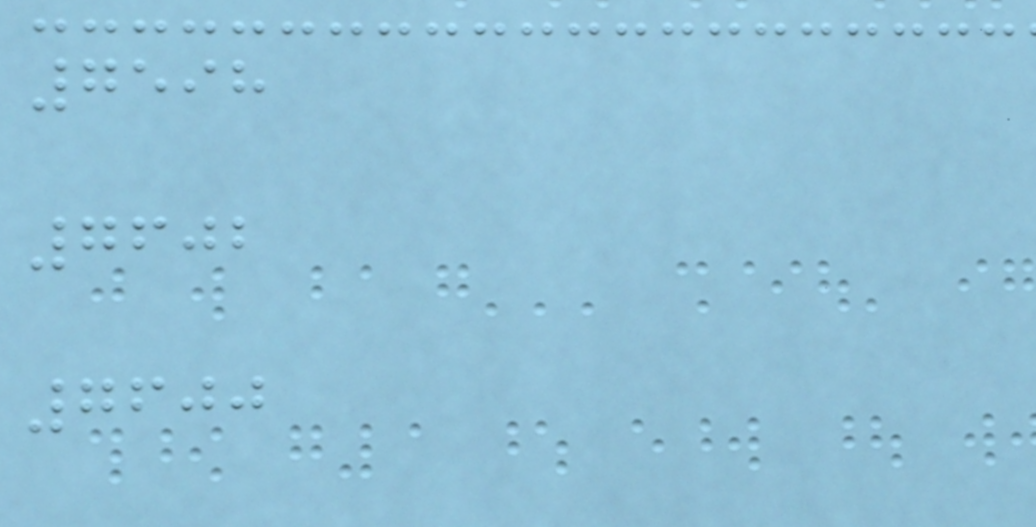7598
7602
7600
